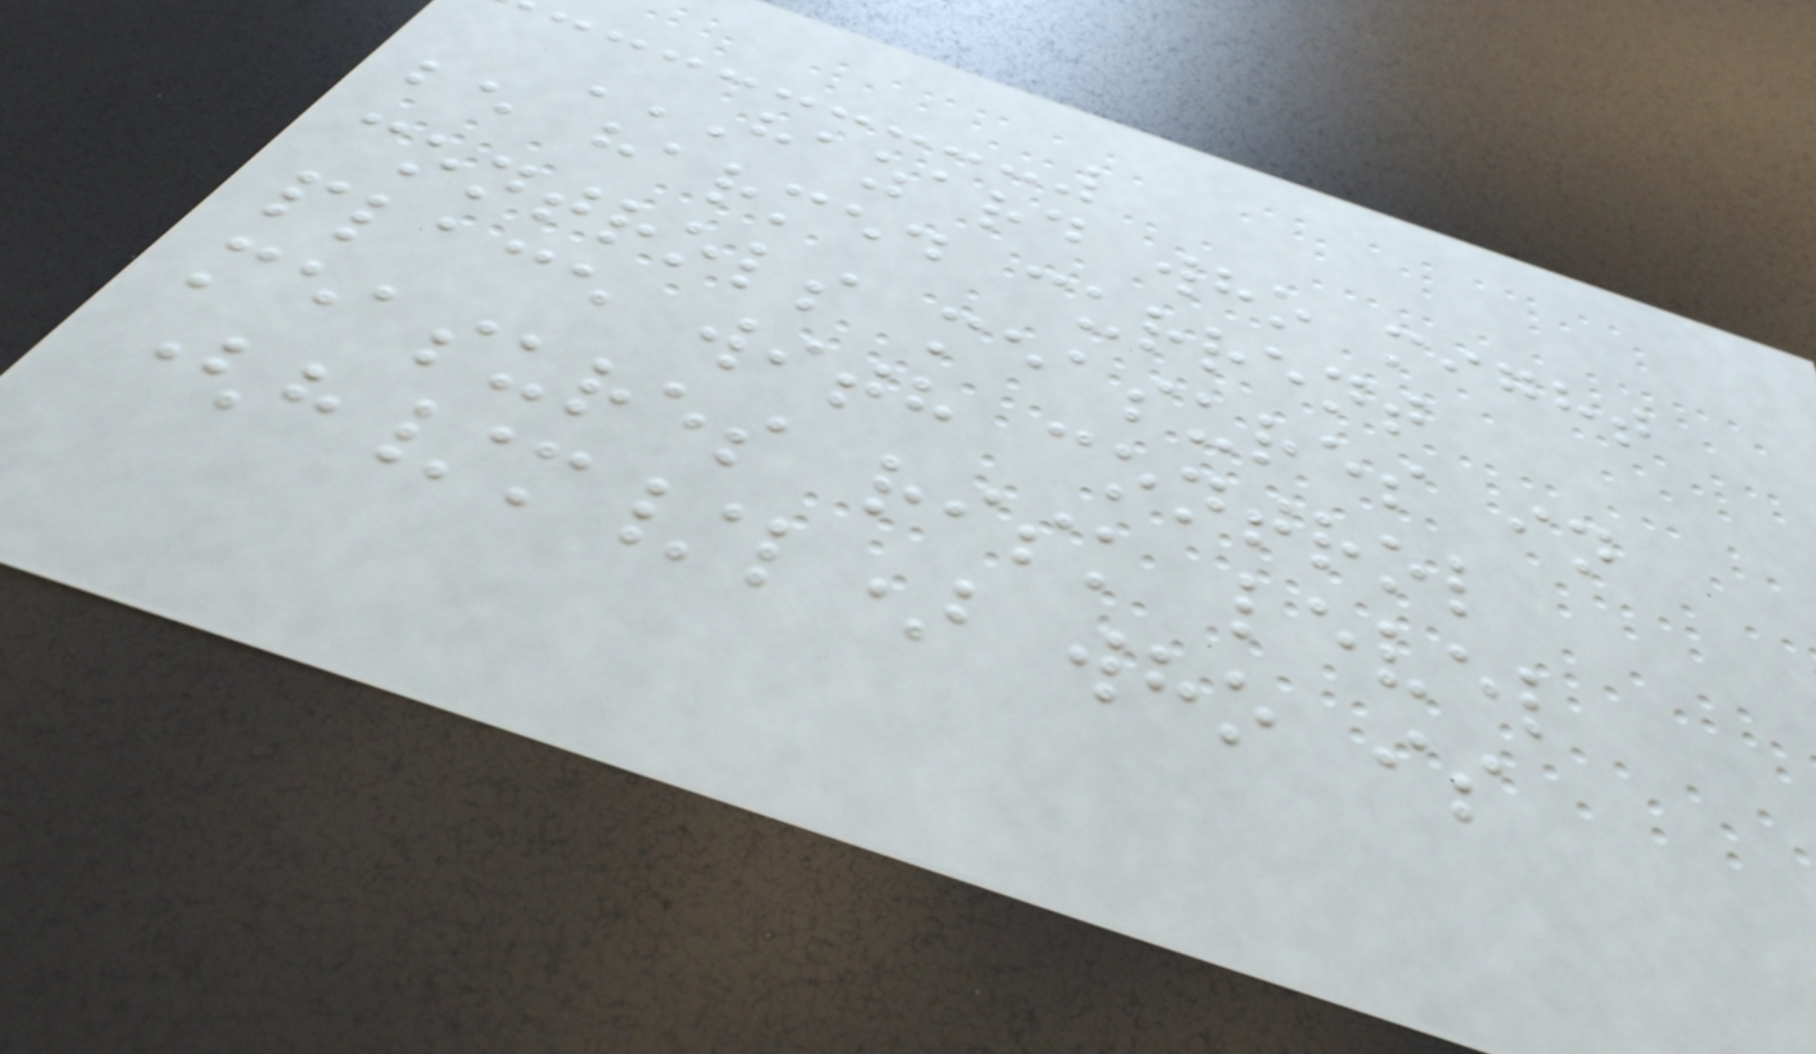HAZARD WHO MIGHT
BE HARMED CURRENT
CONTROLS MEASURES IN
PLACE WITH CONTROL
MEASURES RISK LEVEL
(H/M/L) WHO IS
